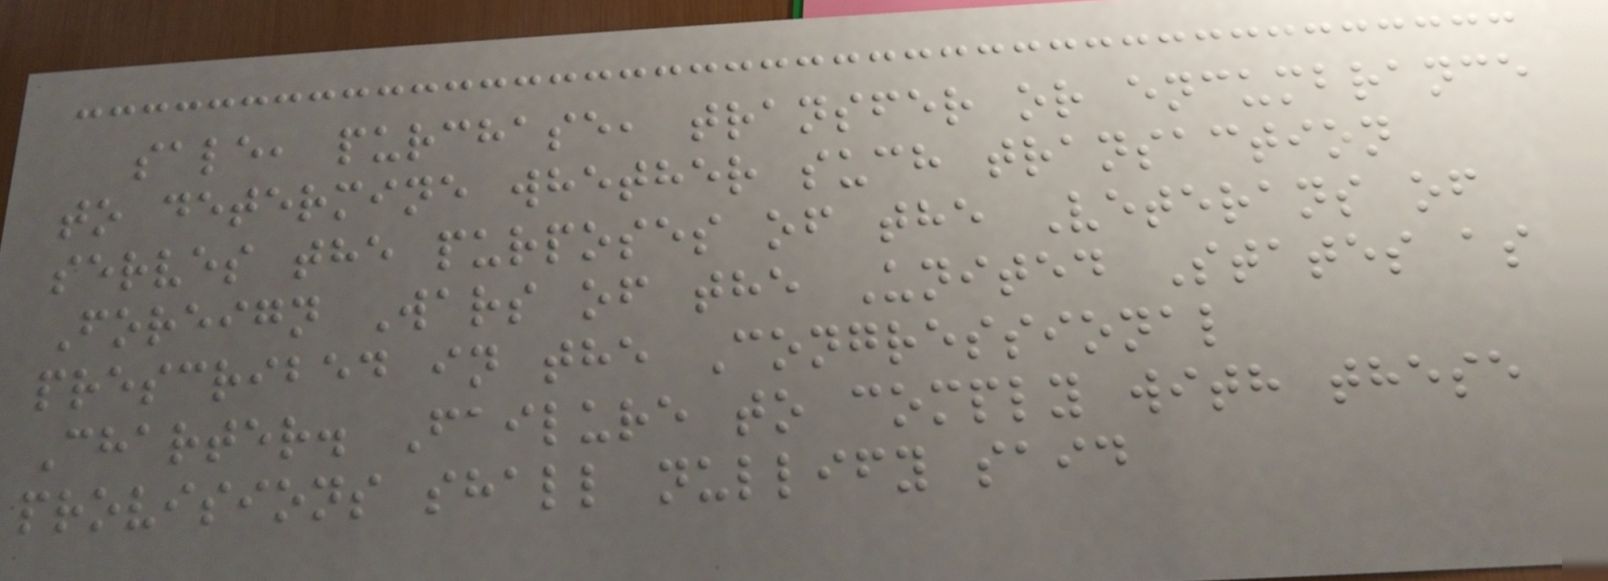sale, purchase, transfer or encumbrance
to determine whether such transaction
serves the purposes of the Veterans of
Foreign Wars of the United States as
prescribed in the Congressional
Charter. Failure to comply with these
provisions shall nullify said
